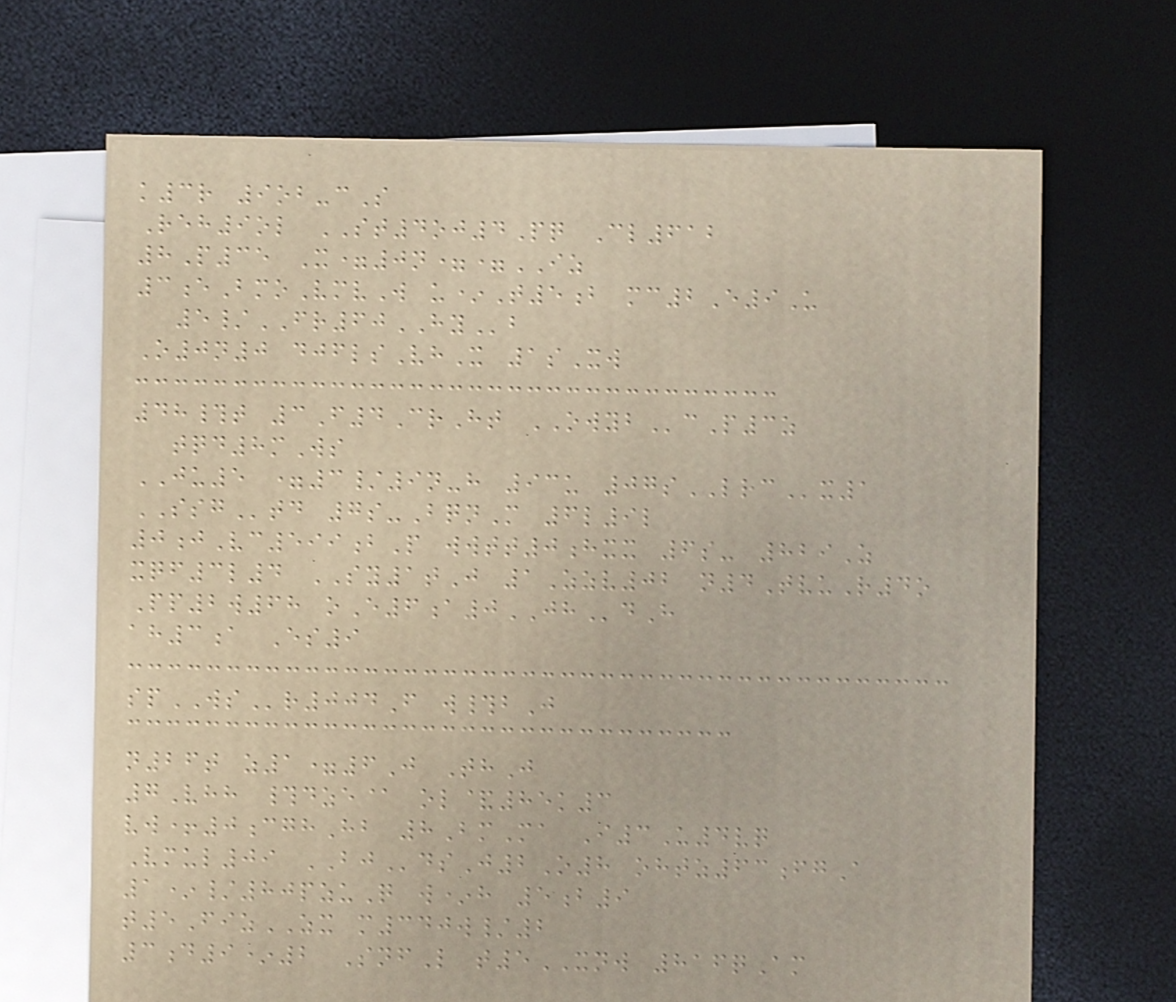k3r 9ob-cS
Reh9ol ST4oj4Pq Cl612
8P35 X=0n==IZ
3eBmoVmvW u*T5b mc2E9U
5/FR60HYb
O0n0 djflsVhX 1sXw
48#t 3F4CrHt OWYBcP3z
tqd8mWs
JU5 =3/9n-h 93u 07sLRCx1
SSGtd 7s-BqnM 6l9l
0jVc599bP wwtt0hxx 6s- 829Z
xqf3l4 SY1tJ 1Zzv02 n4TvuR4o
Pp2w68 oE6a0JHdH
ah3a Es9
spWSr004F w#bJ
n26t z1=6J ThJ
7Vhh #dze@ ol&85k3
vw+0cghHb 8BmMa I3U4vq
Vmul09 BJdsJ2O8 ohtz63fgA
1*/80pzuQ w*h 5b9
t5FizZX m340w/2
3d9*2 SnfL t5XNW 816qAm
